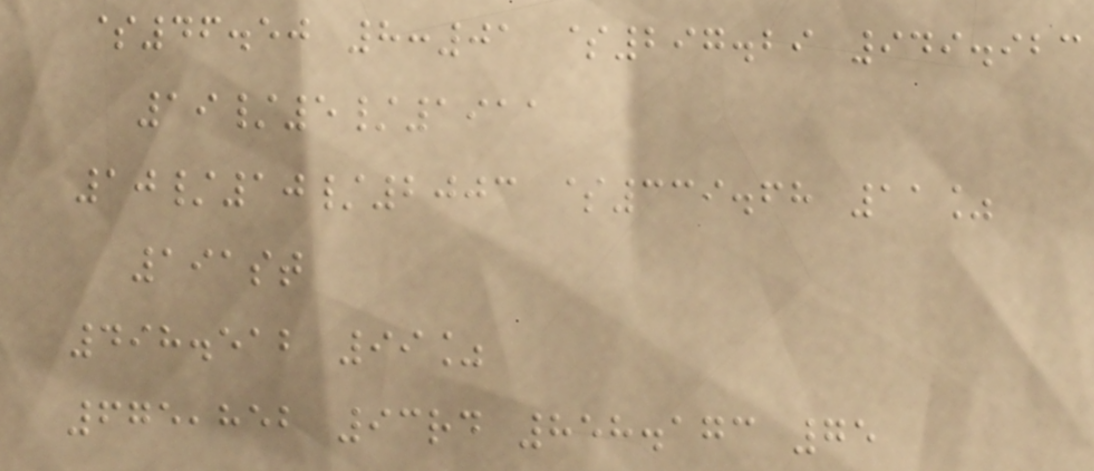$46.50 8:01 $297.29 949.923
19/5/1911
10/10/2003 $339.68 11%
191st
498.512 99%
675,852 93rd 858.173 75
